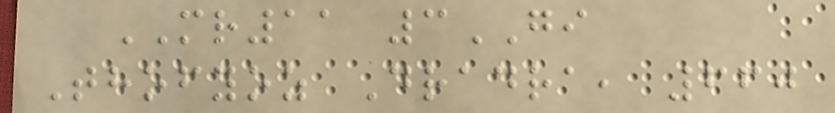MR11 3GI
Thofyoz Dradra, 660
